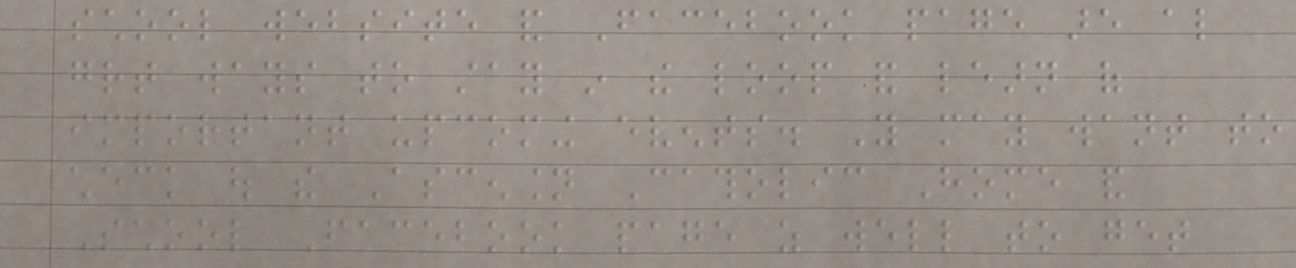school website and Facebook page are also
great ways to stay in the loop and learn of
important upcoming events. You may want to
check out the Ascension Catholic Home and
School Facebook page as well to get
